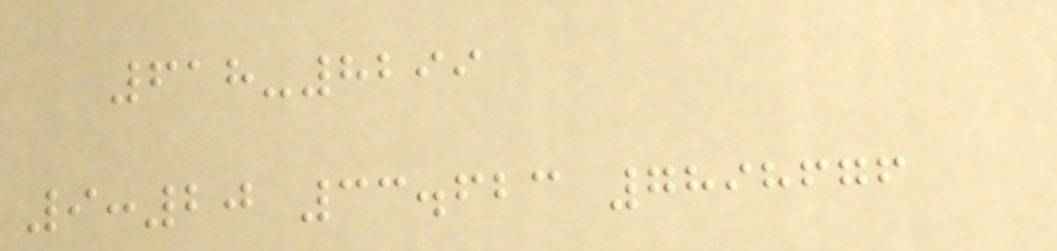618-8299
9:20 33.623 7898676
